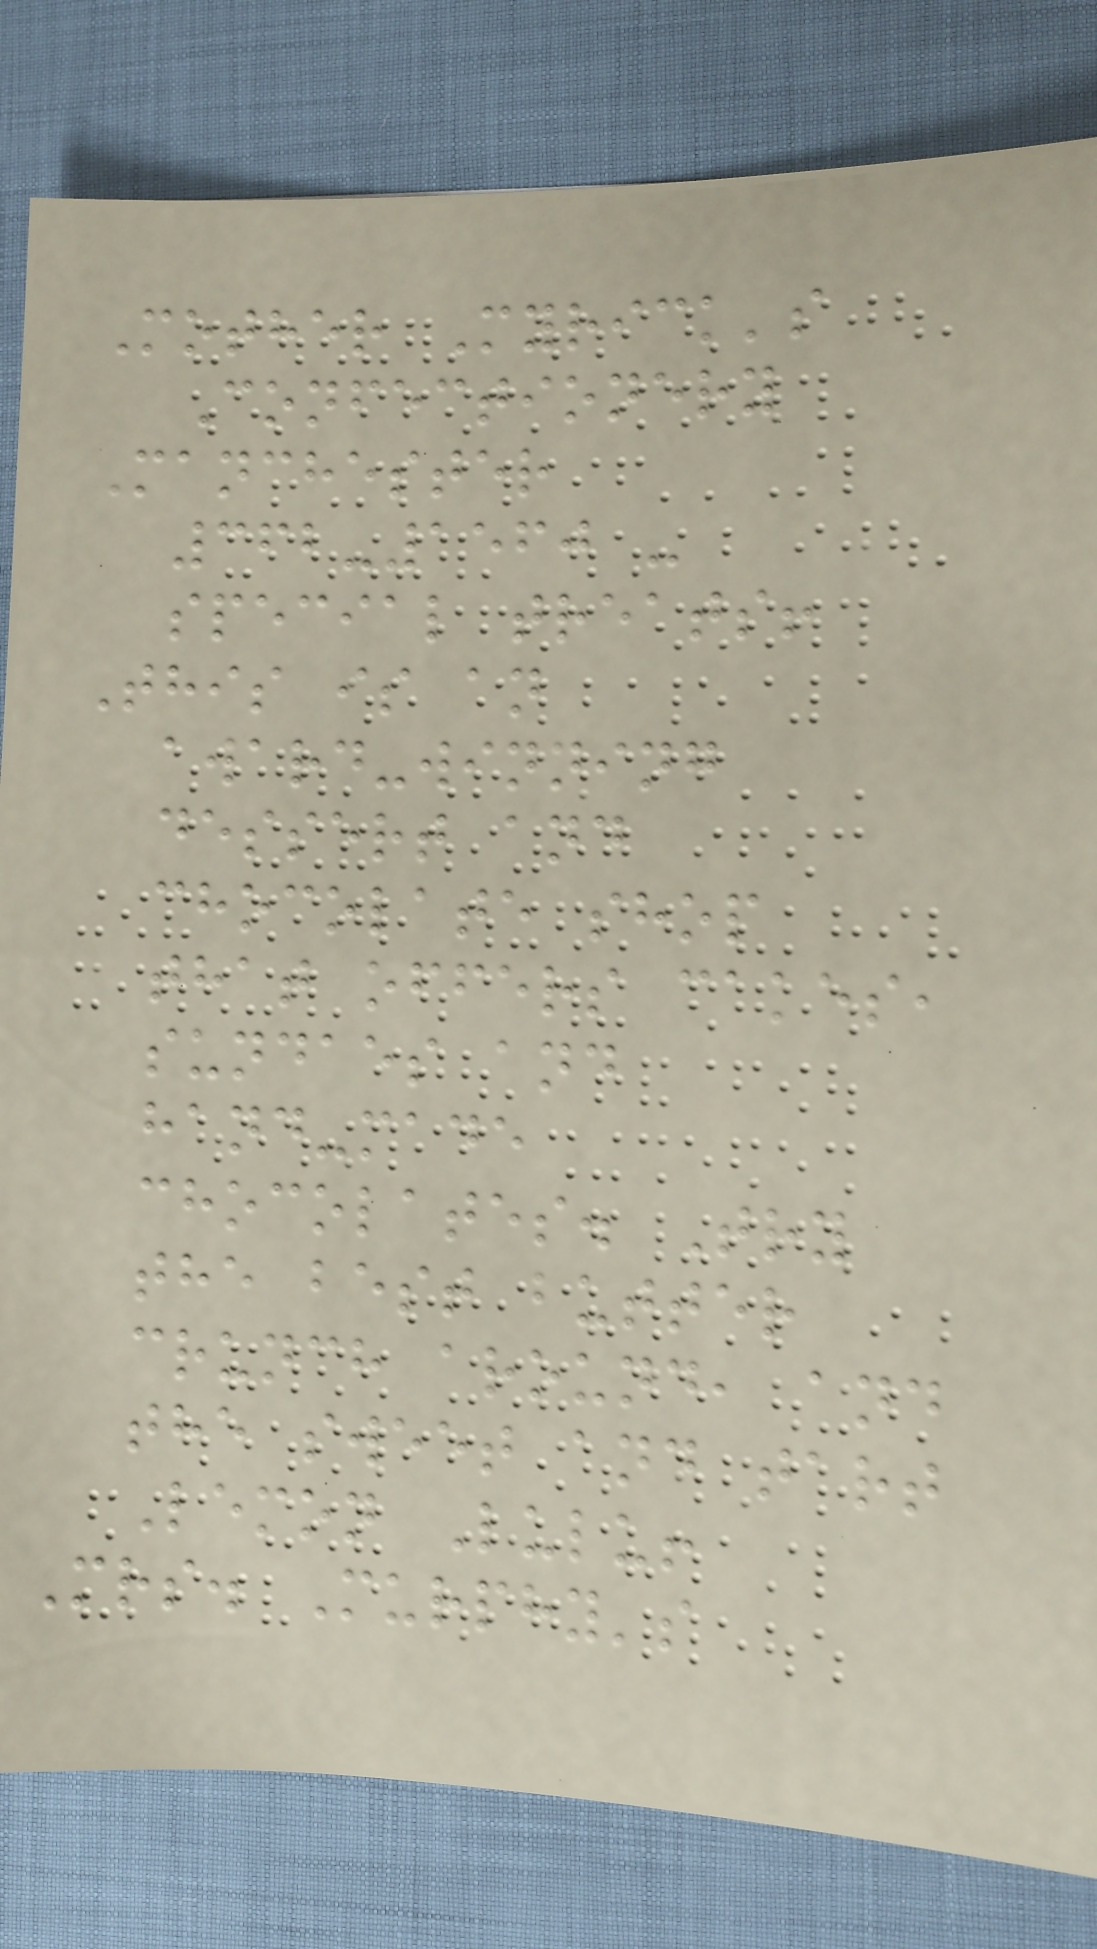Mother Myrick's
Confectionery
Manchester
362-1560 -
special treats!
This is an
award-winning
dessert and
chocolate shop
that offers cakes,
sundaes and
hand-made
chocolates. Try
the best butter
crunch around, and
the sweet and tart
Lemon Lulu!
Mrs. Murphy's
